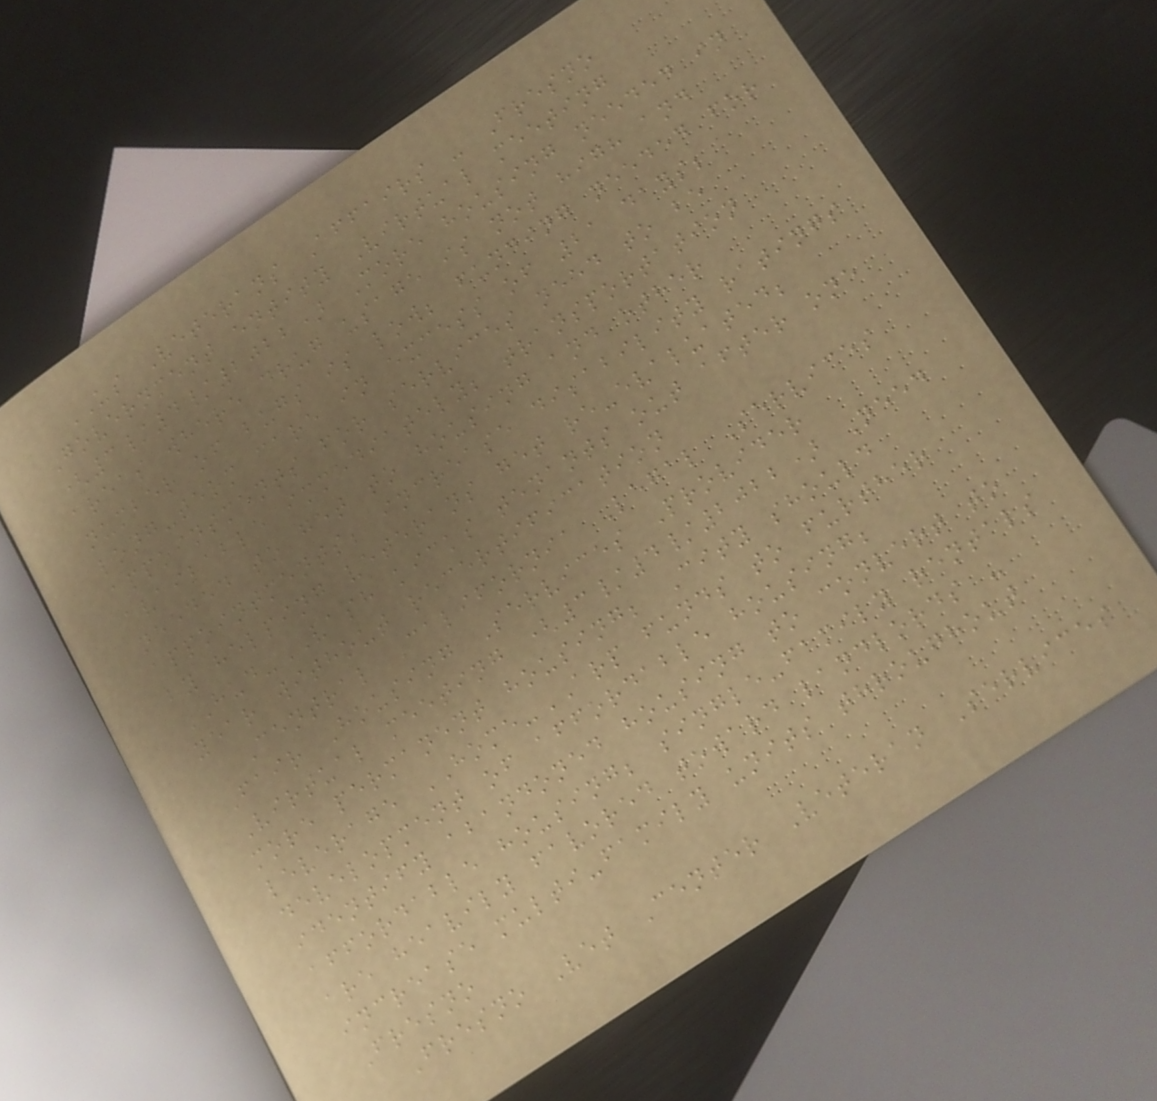US Veterans Affairs - Fresno
Government entity Virtual meeting
(3/4/2022) More housing needed in
areas where drug usage is not high and
number of bugs is low; funding needed for
long-term care in excess of 21 days;
appointments for services need to be
available immediately; transportation
needed to get to housing and other
appointments; increase disability ratings
by helping veterans get re-evaluated;
HUD-VASH kicks tenants out after one
year without recertification
Central California Legal Services
Fair Housing Services Provider
Virtual meeting (3/4/2022) Need
more permanent housing; City should
leverage HOME-ARP funds to further
development of affordable housing;
identify abandoned housing to convert to
affordable housing; single-family rentals
are heavily favored toward landlords -
increase multi-family units throughout
Fresno
Fresno Vet Center Veteran Services
